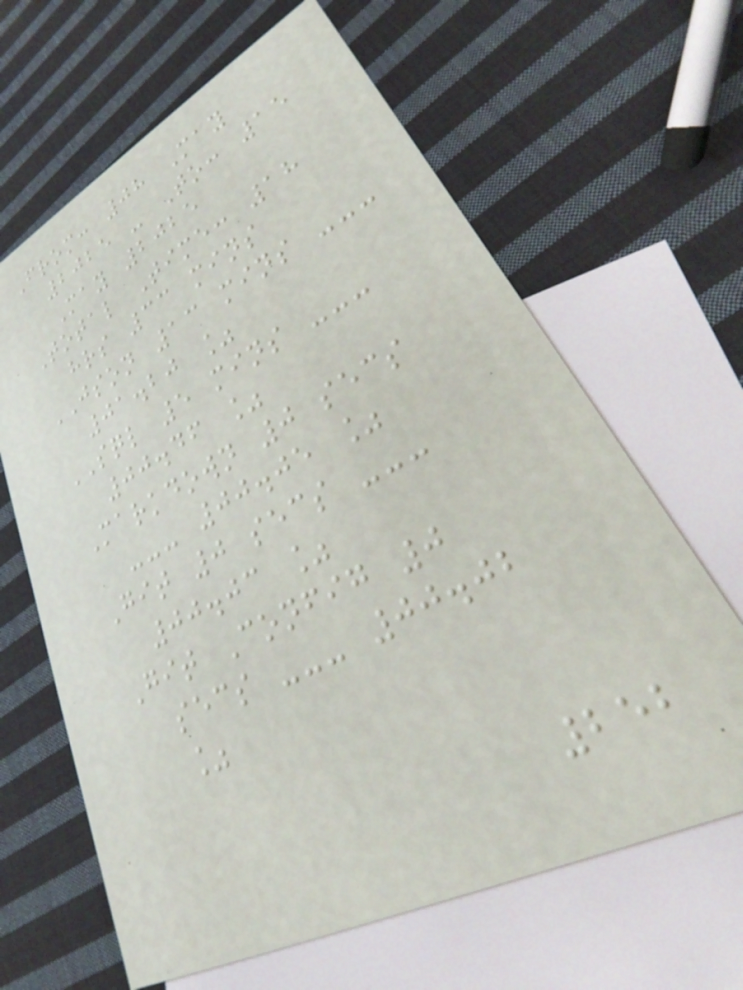From: 08 May
2025 - To: 15
May 2025
Total Time: 18
hrs 33 mins
JSON 13 mins ---
01.20 %
SQL 5 mins ---
00.46 %
Markdown 0 secs
--- 00.05 %
Git 0 secs ---
00.03 %
Git Config 0
secs --- 00.02
%
252
